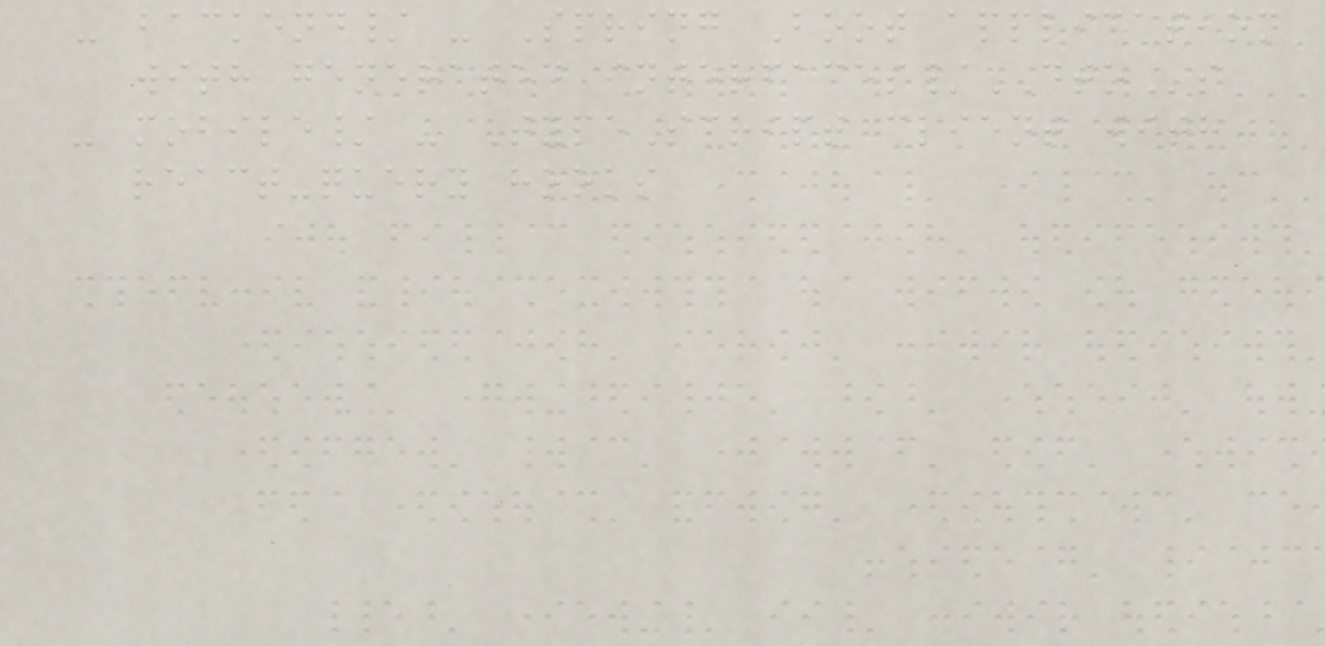- backend/ - Spring Boot application
with generated interfaces/DTOs
- mobile/ - TypeScript client with
react-query hooks
